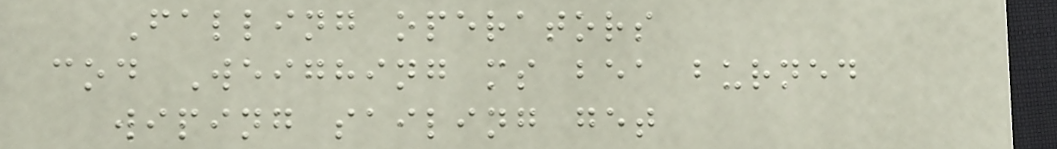Falling operators
cod Weighing ms bea burned
wiping sailing get
